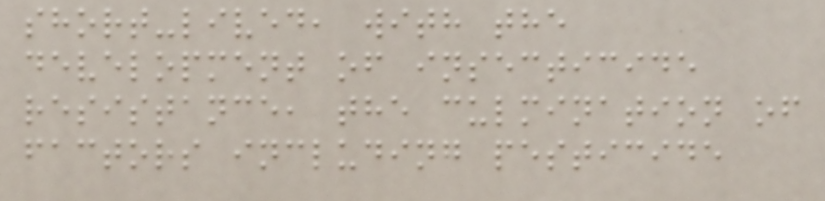short-lived, with the
development of insecticide
resistance, the culmination of
factors including pesticide
